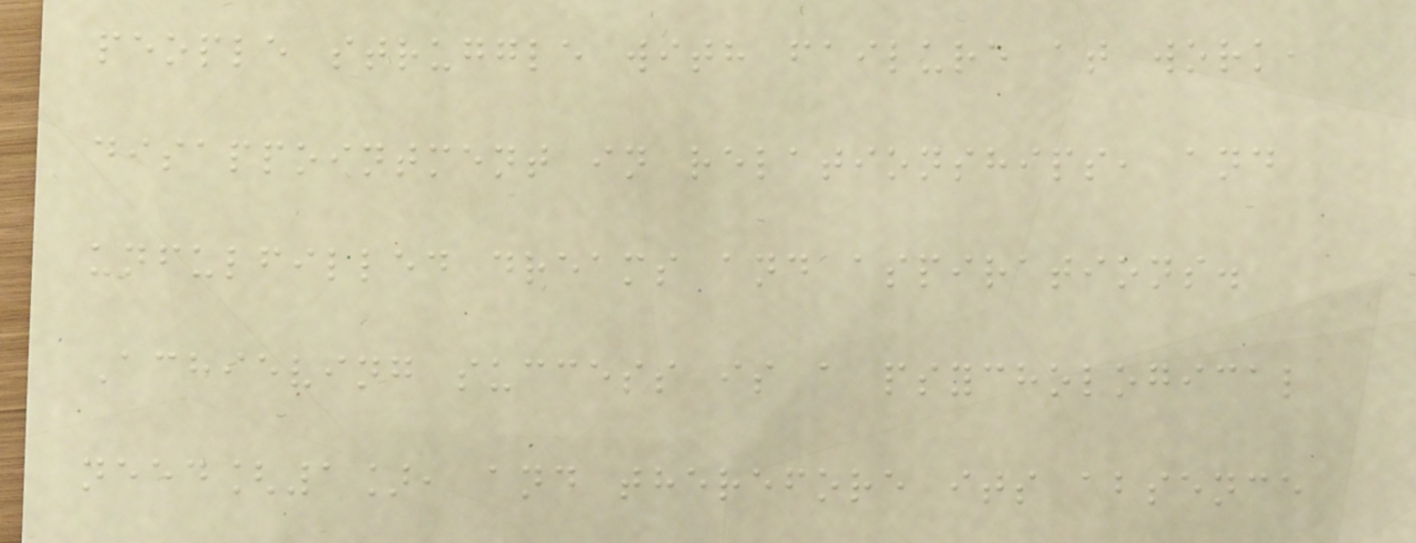people struggle with failure at work,
disappointment in relationships, and
unfulfilled dreams and aspirations.
Achieving success is a psychological
need[1], and therefore its absence
